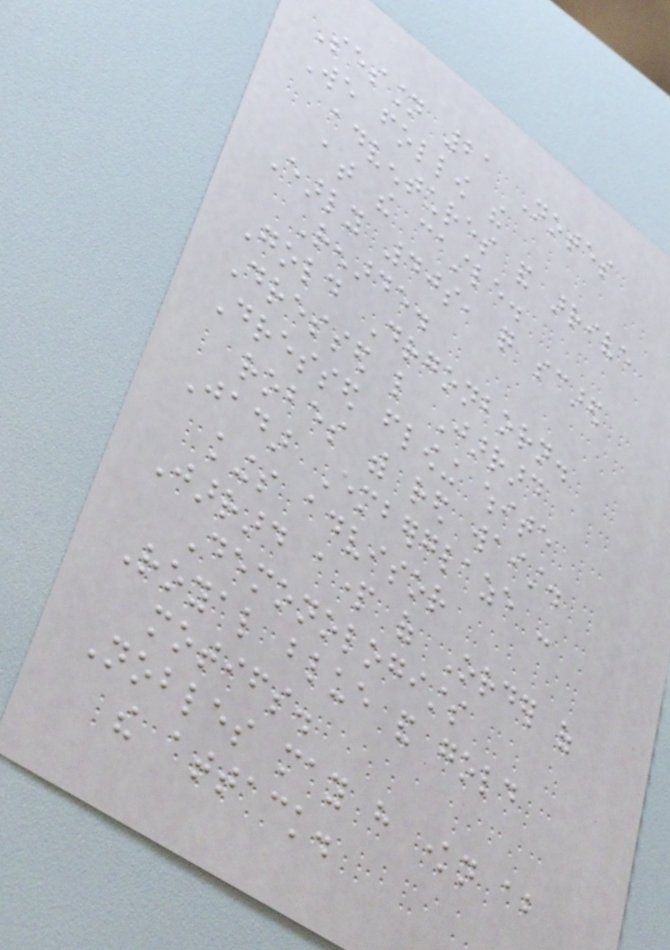Session 21 Notes
We follow the
adventures and arrive
at the castle.
Early 40s, quite scared
Renarde.
Gold Drgonborn.
Dressed like Jarrard
Dressed flowing white
robes with red waist.
Jadar Emberglaze -
kings advisor
Jarrard apart of Order of
Demonologists
Royal blue and gold
motifs.
Nobles may have known about
the attack.
